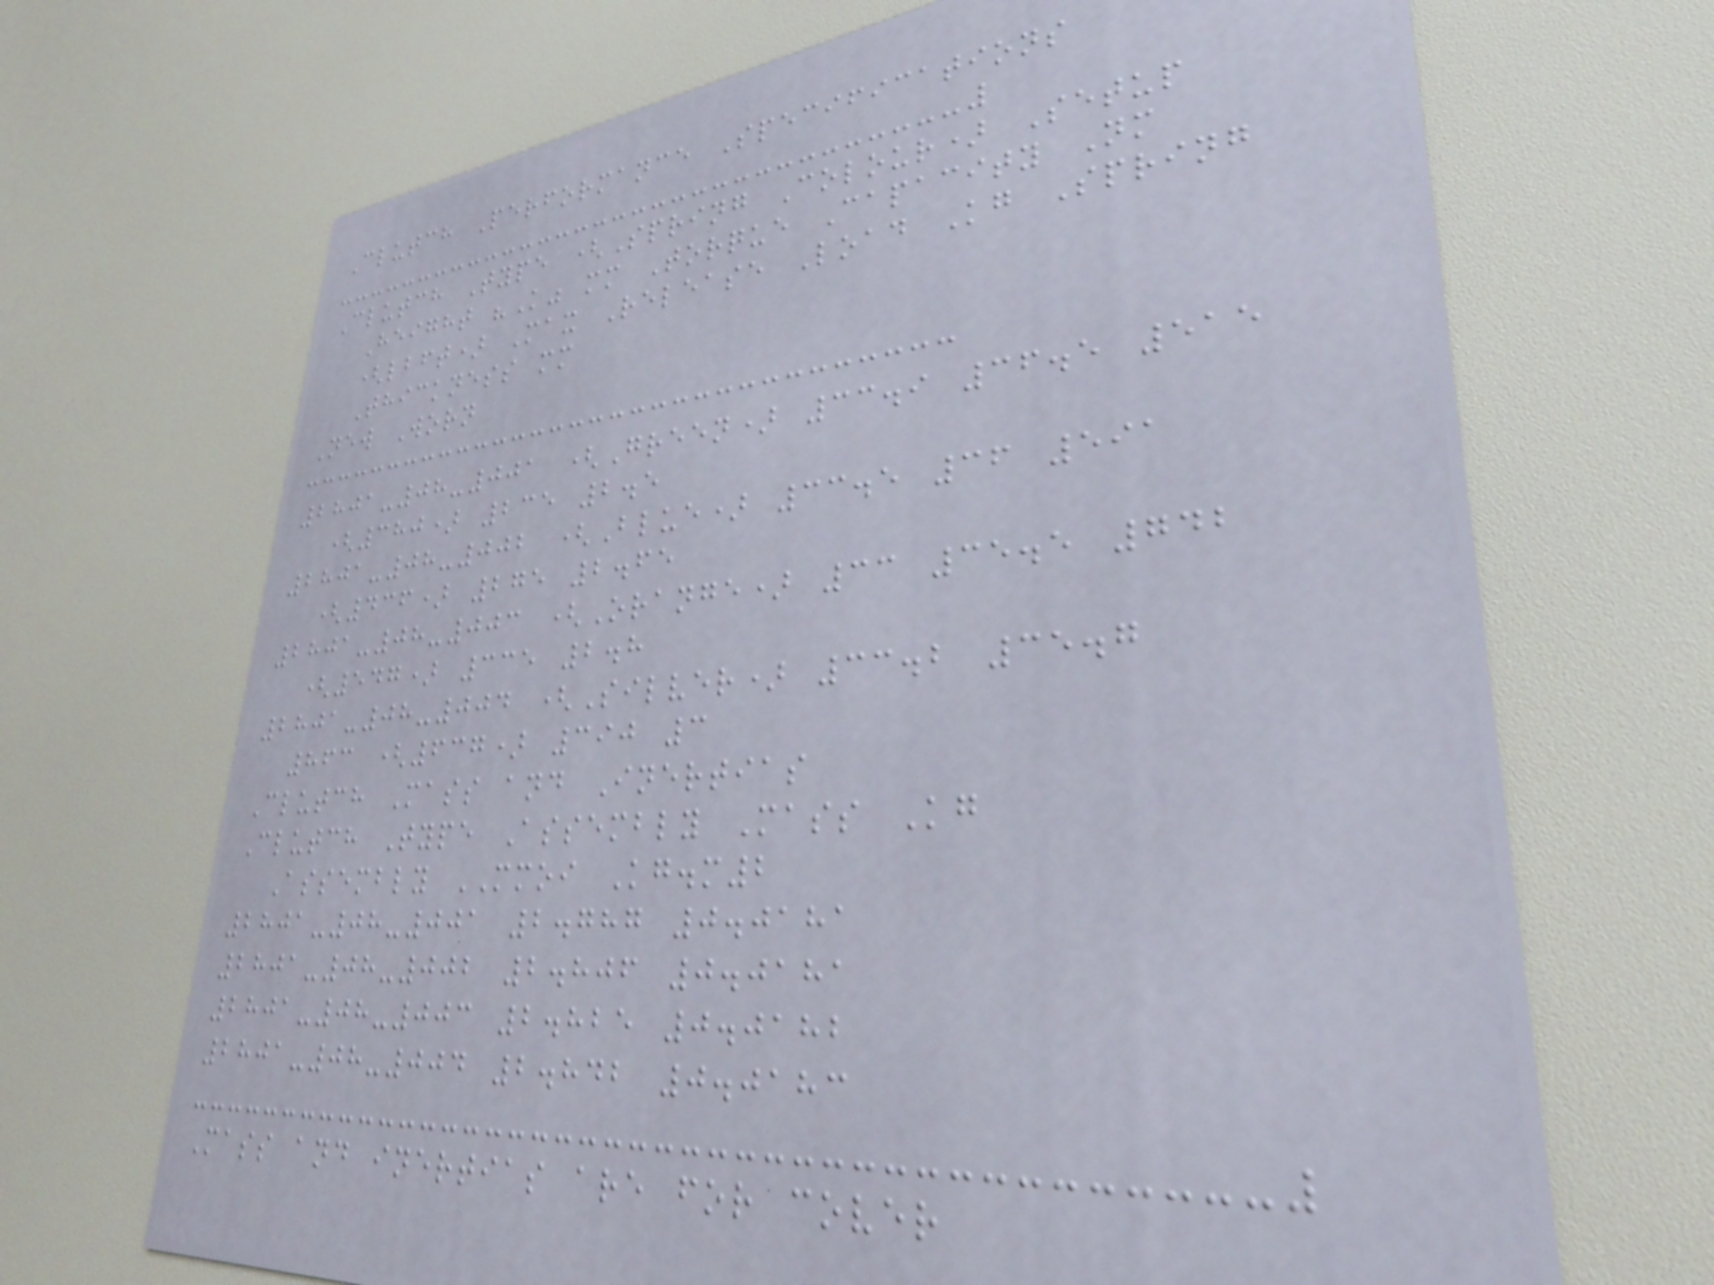Clutch Performance Specifications
Clutch Type (Spring Colour) Setup
Height "K" mm Torque Capacity Nm
(lbft) Max Release Load Kg Spring
Thickness mm
New Worn
2801-08-001 (Green) 33.9 36.5 515
(380) 235 2.5
2801-08-002 (Blue) 33.5 36 591
(436) 275 2.65
2801-08-003 (Orange) 33 35.5 742
(547) 335 2.8
2801-08-004 (Silver) 33.2 35.7
863 (637) 390 3
Clutch Mass and Inertias
Clutch Type Assembly Mass Kg
Assembly MMOI Kg.m2
2801-08-001 2.787 0.0181
2801-08-002 2.806 0.0181
2801-08-003 2.825 0.0182
2801-08-004 2.842 0.0183
Mass and inertias are for cover
